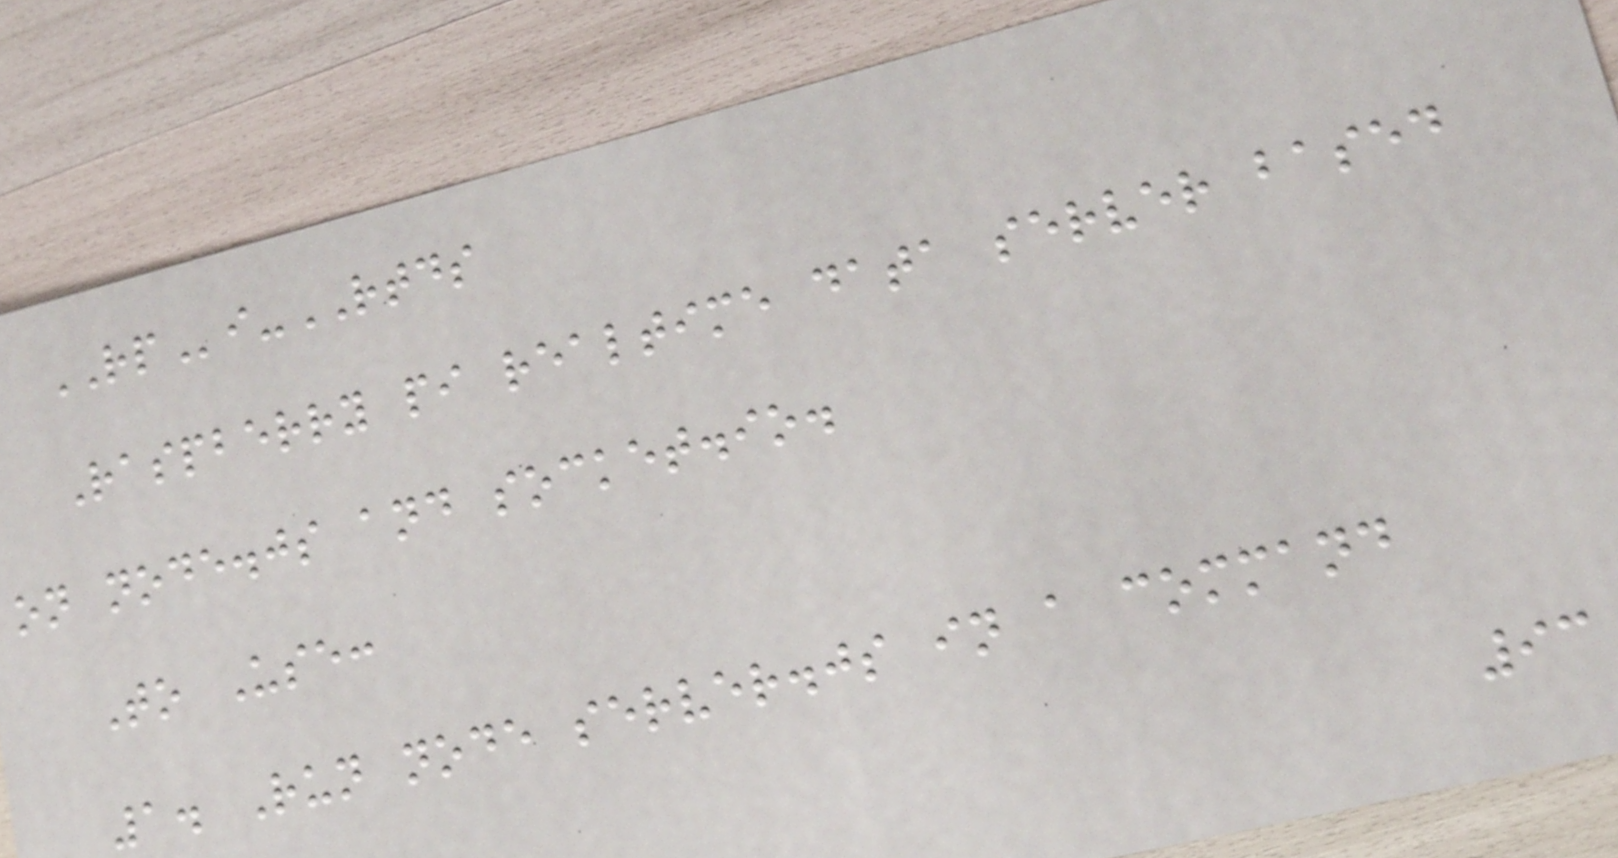RPi-RTDS
Raspberry pi realtime data server based
on node.js and socket.io.
To Use:
1. Run node server.js in a command
93
